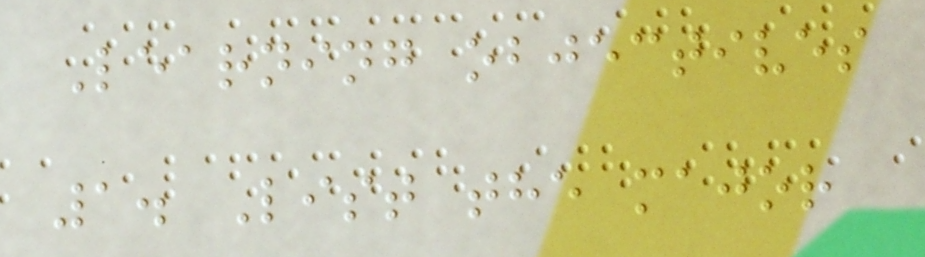Learning objectives
1. List the major
